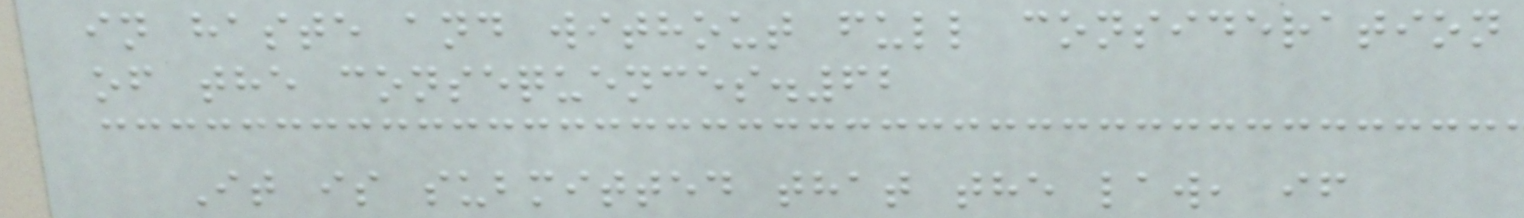in haste and without full consideration
of the consequences.62
It is submitted that the law, if
